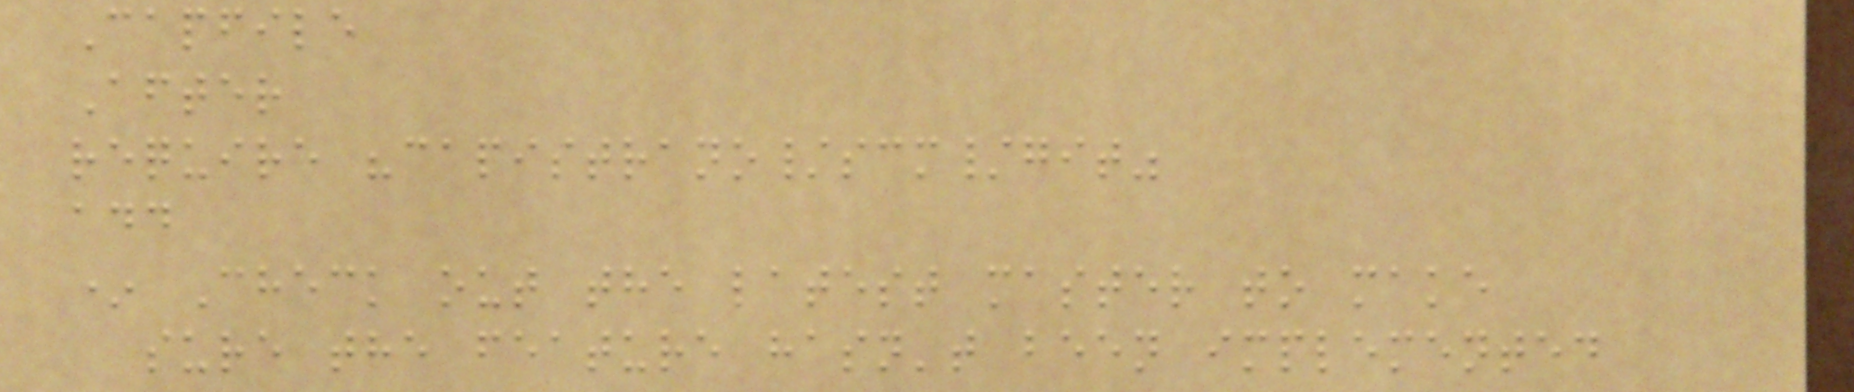Capfile
After
require "capistrano/scm/git"
add
* Check out the latest master to make
sure the feature hasn't been implemented
